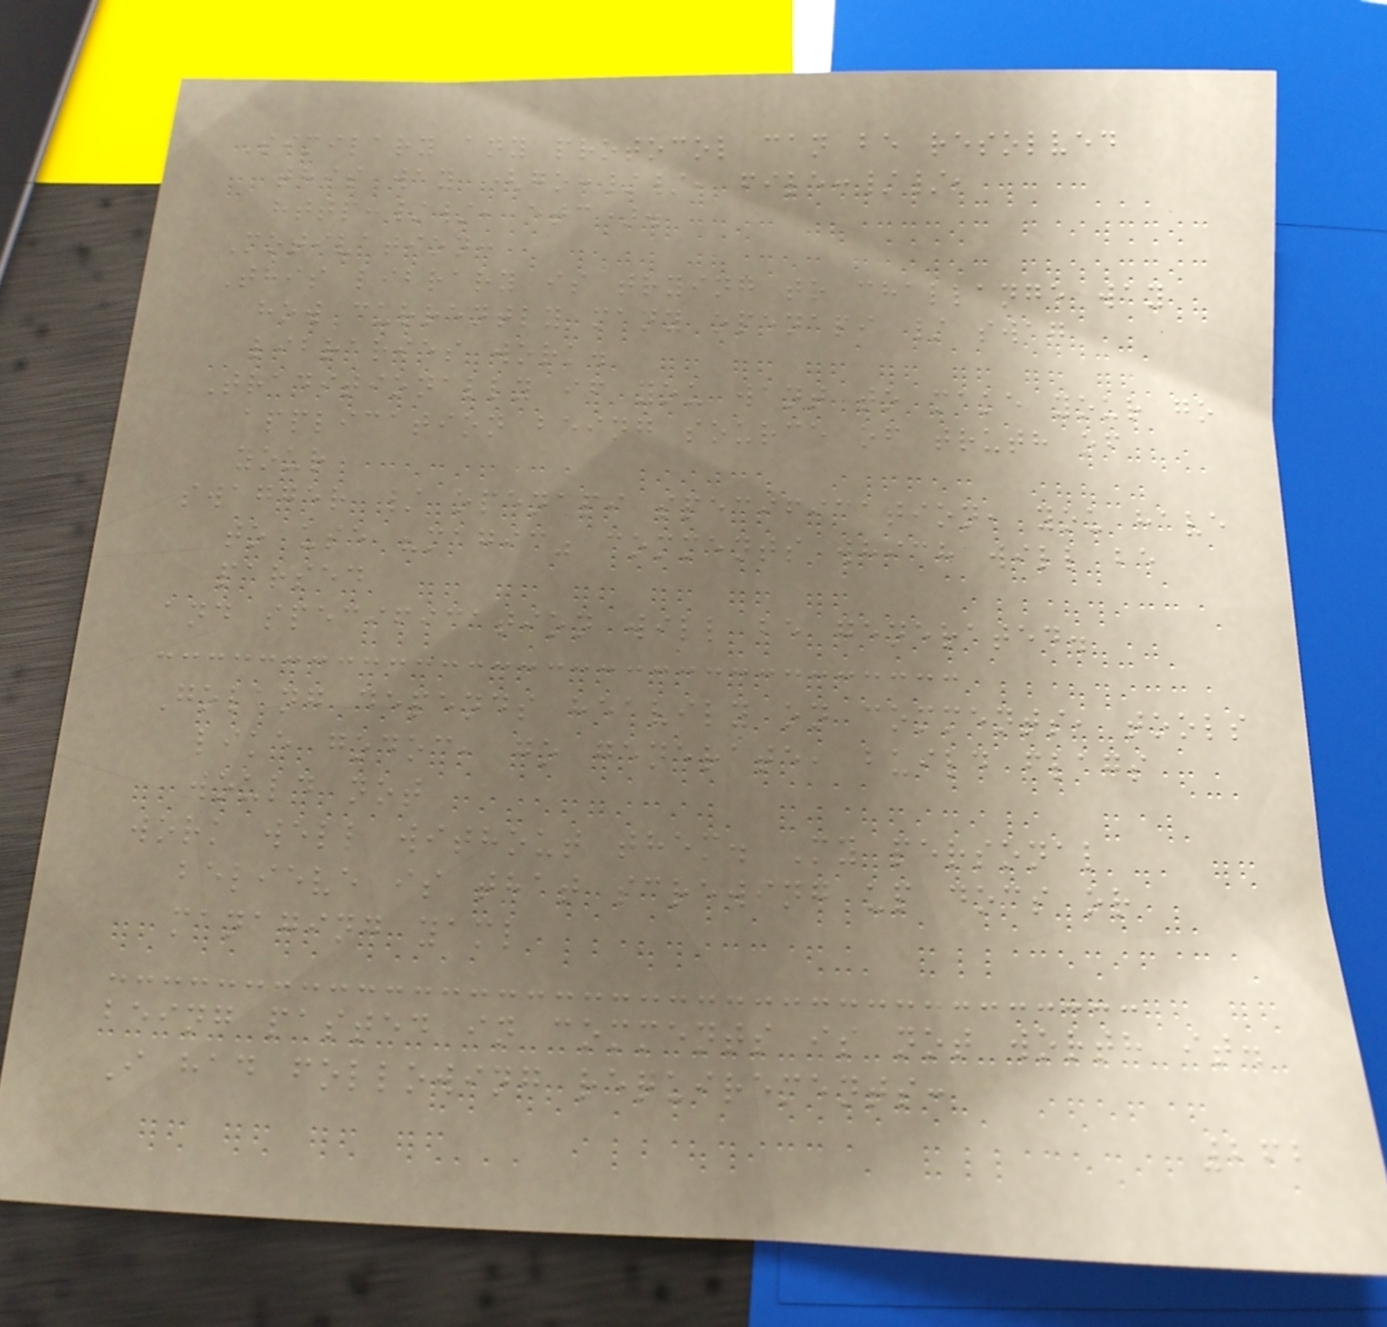Similary any protocol can be resolved
this way (go://, file://,
http://, etc).
Motivation:
This library is trying to challange way
how currently many openapi / swag
libraries work.
Traditionally if you want to make your go
application being source of truth of
your
swagger / openapi specification, you have
to use "magic" comments which will be
parsed
and specification will be generated.
Golang depends heavily on comments, tools
like godoc, go generate, build flags
would not
work well without them. My personal
believe is that screwing up docs or
managing yaml
being pasted in comments is not worth it.
I had following requirements:
262
